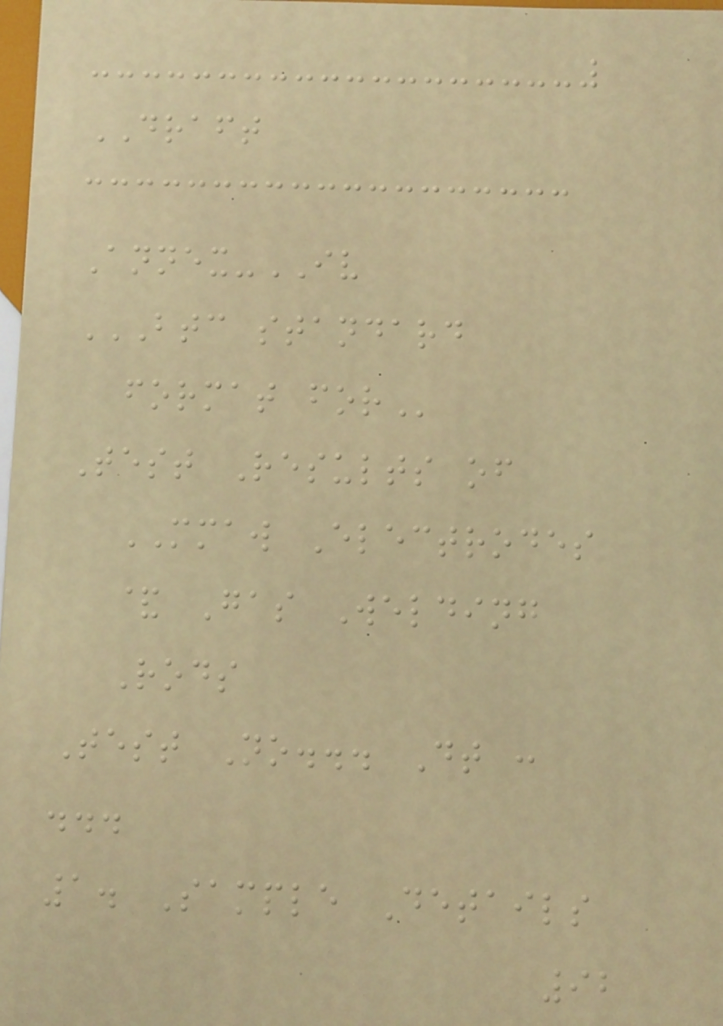DRAFT
Annex-IV
BTC STANDARD
FORMAT FOR
Test Results of
MMAW Electrodes
& Gas Welding
Rods
Test No... Dt :
...
1. Sample Details
92
